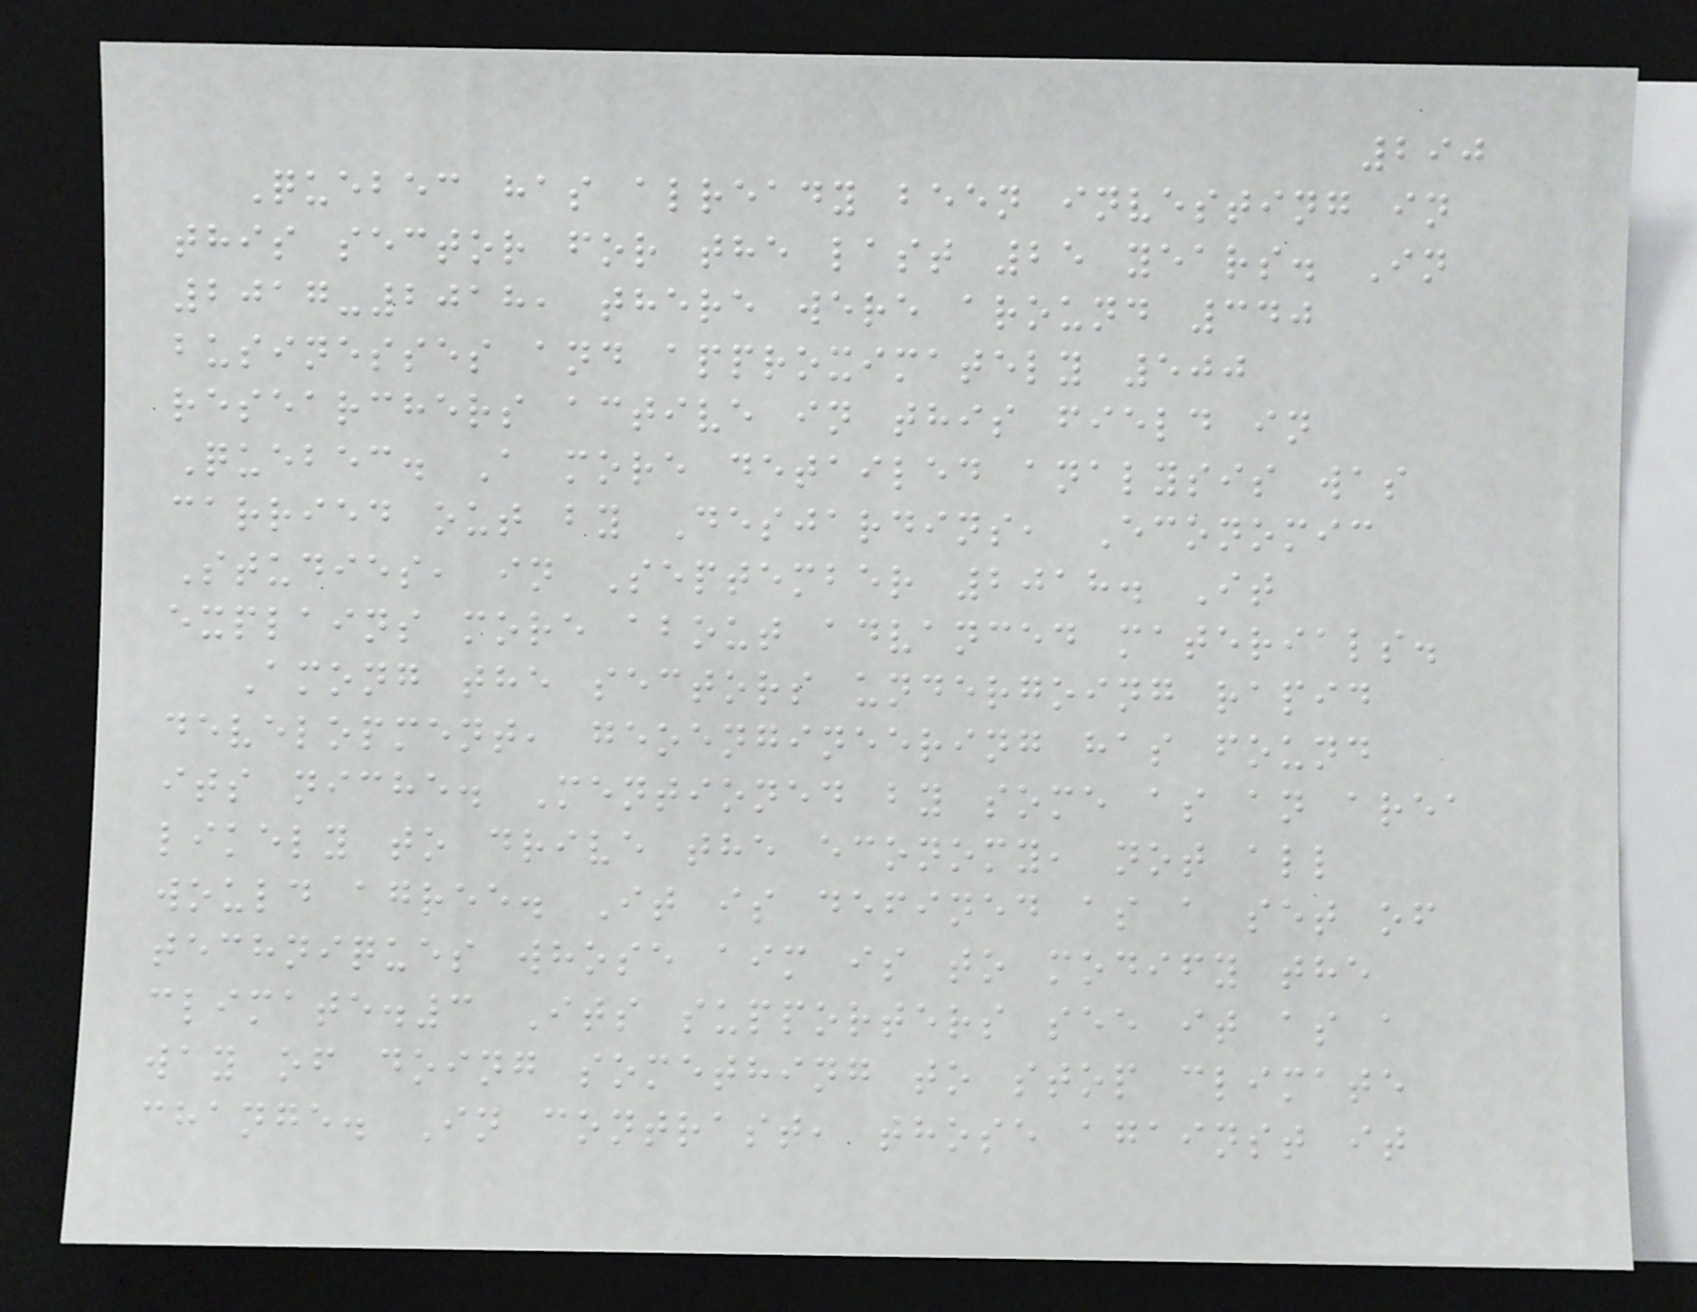290
Quebec has already been investing in
this sector for the last 25 years. In
2017-2018, there were around 340
businesses and approximately 500
researchers active in this field in
Quebec. A more detailed analysis was
carried out by Desjardins, Economic
Studies, in September 2018. It
explains more about advanced materials.
Among the sectors undergoing rapid
development, geoengineering has found
its niche. Mentioned by some as an area
likely to drive the economy, not all
would agree. It is defined as a set of
techniques whose aim is to modify the
climate.3 Its supporters see it as a
way of doing something to stop climate
change. In contrast, those against it
